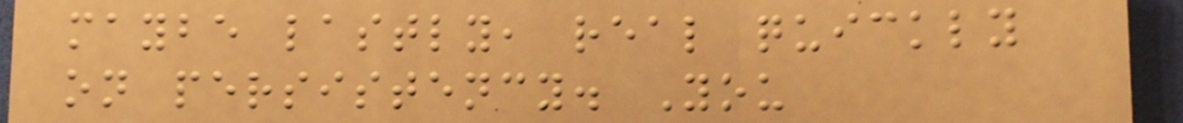maybe lastly, real quickly
on persistency. You
